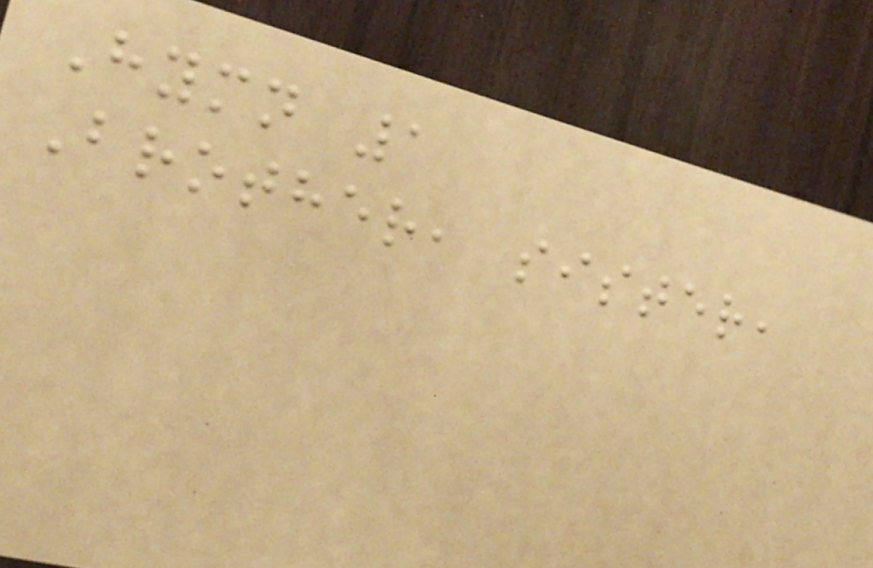Hymn 1
Brother, sister,
